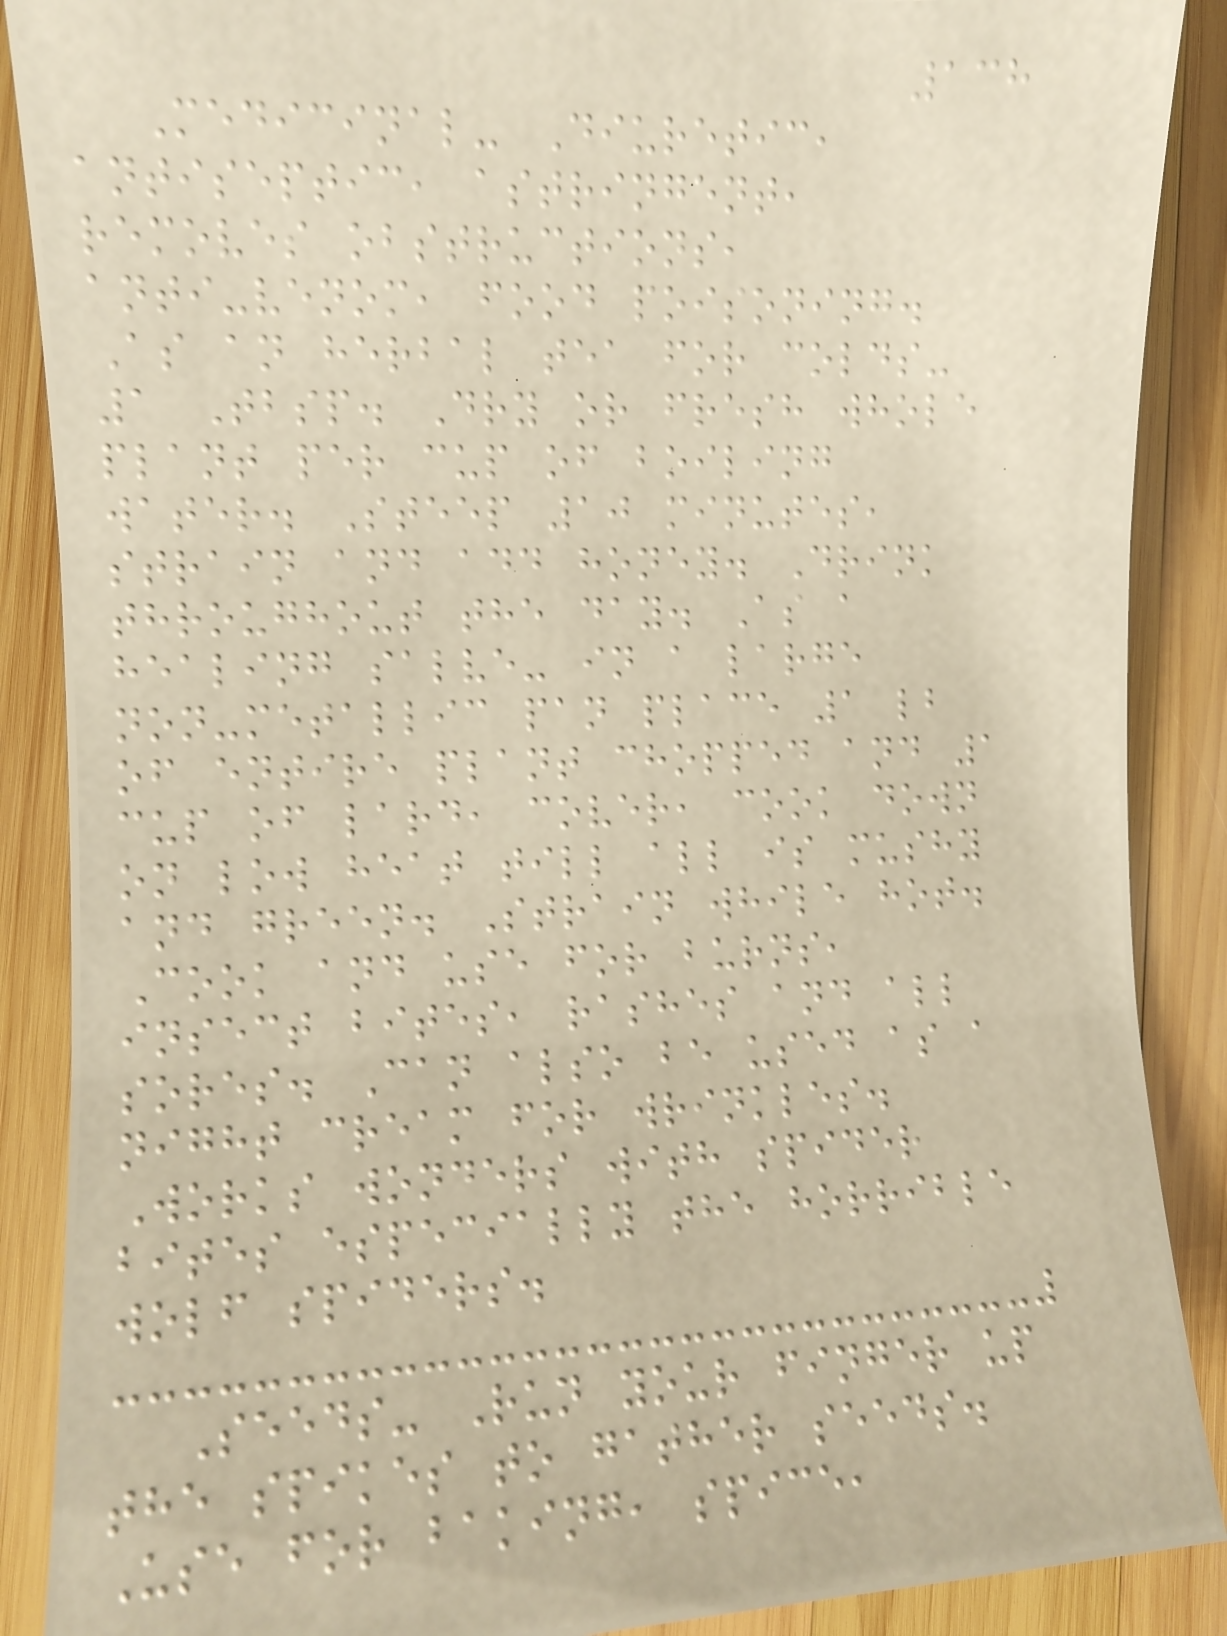138
Medicinal- Diuretic,
antiseptic, astringent,
removes obstructions,
anti-venom, food poisoning.
As an herbal tea for colds-
1 Tbsp. Dry or fresh whole
plant per cup of boiling
water. Steep 10 minutes,
strain and add honey. Drink
throughout the day. As a
healing salve- in a large
non-metallic pan place 1 lb
of entire plant chopped and 1
cup of lard, cover, cook down
on low heat till all is mushy
and green. Strain while hot.
Cook and use for burns,
insect bites, rashes and all
sores. Can also be used as a
night cream for wrinkles.
Works wonders with spider
bites especially the horrible
wolf spiders.
Seeds- Run your finger up
the spikes to gather seeds.
Use for baking, spice,
